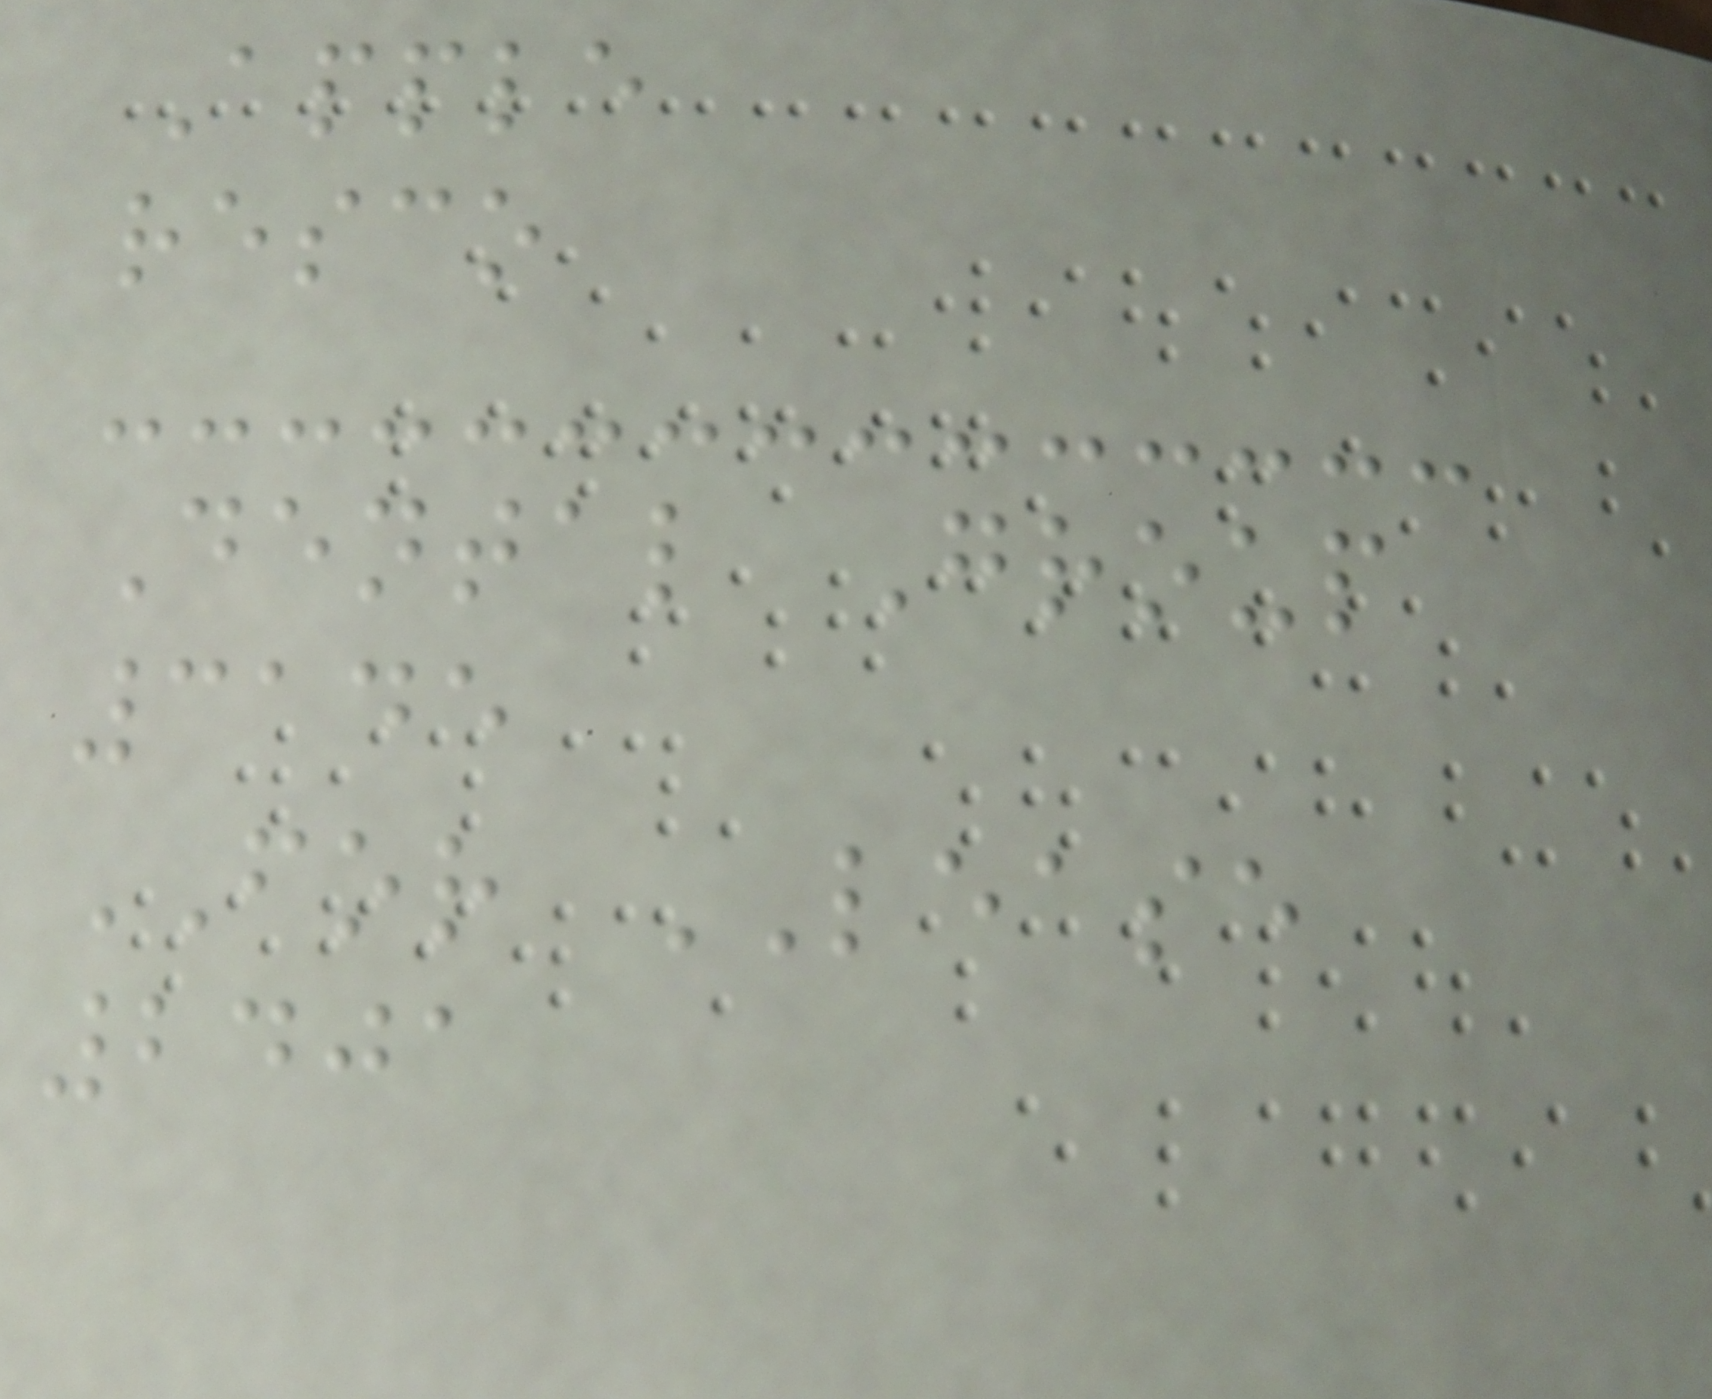Apple
resco
Dental Group
3145
FOR LEASE
2401
